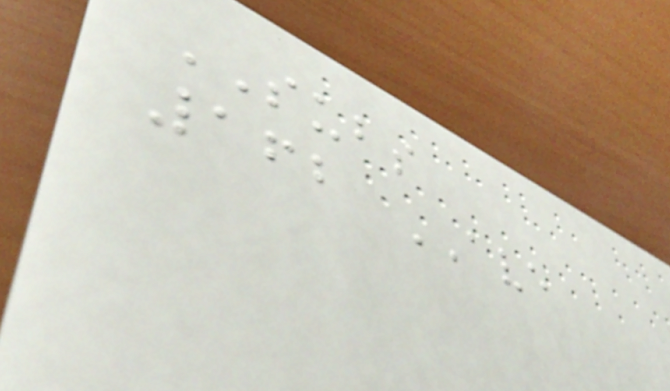SUBS
162 AVE
